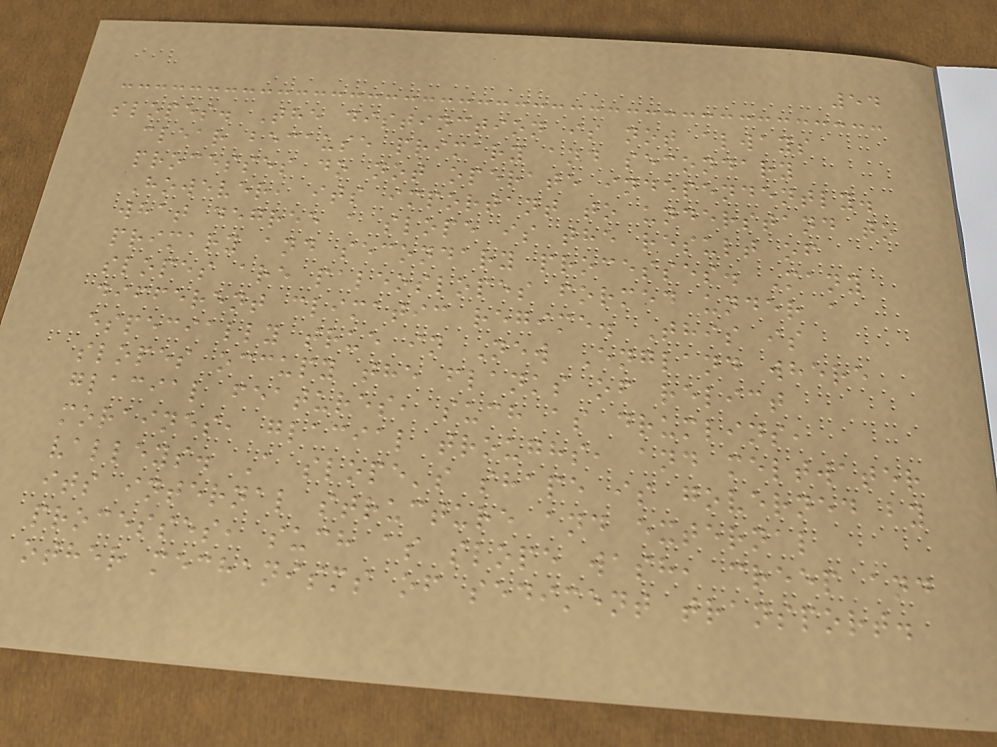54
slopes. The distinction is not always
clear because primary and secondary
processes do not operate independently.
However, its important to understand to
what degree a slope is the result of
primary and secondary processes. Many
slopes are paleoslopes formed under a
different climatic regime. This is
especially true in New England where
slopes occupy the flanks of relict
glacial features, such as drumlins,
moraines, glacial troughs, and meltwater
valleys. A slope's shape is governed by
its internal structure and external
processes, such as slope wash, creep and
other mechanisms of sediment transport.
